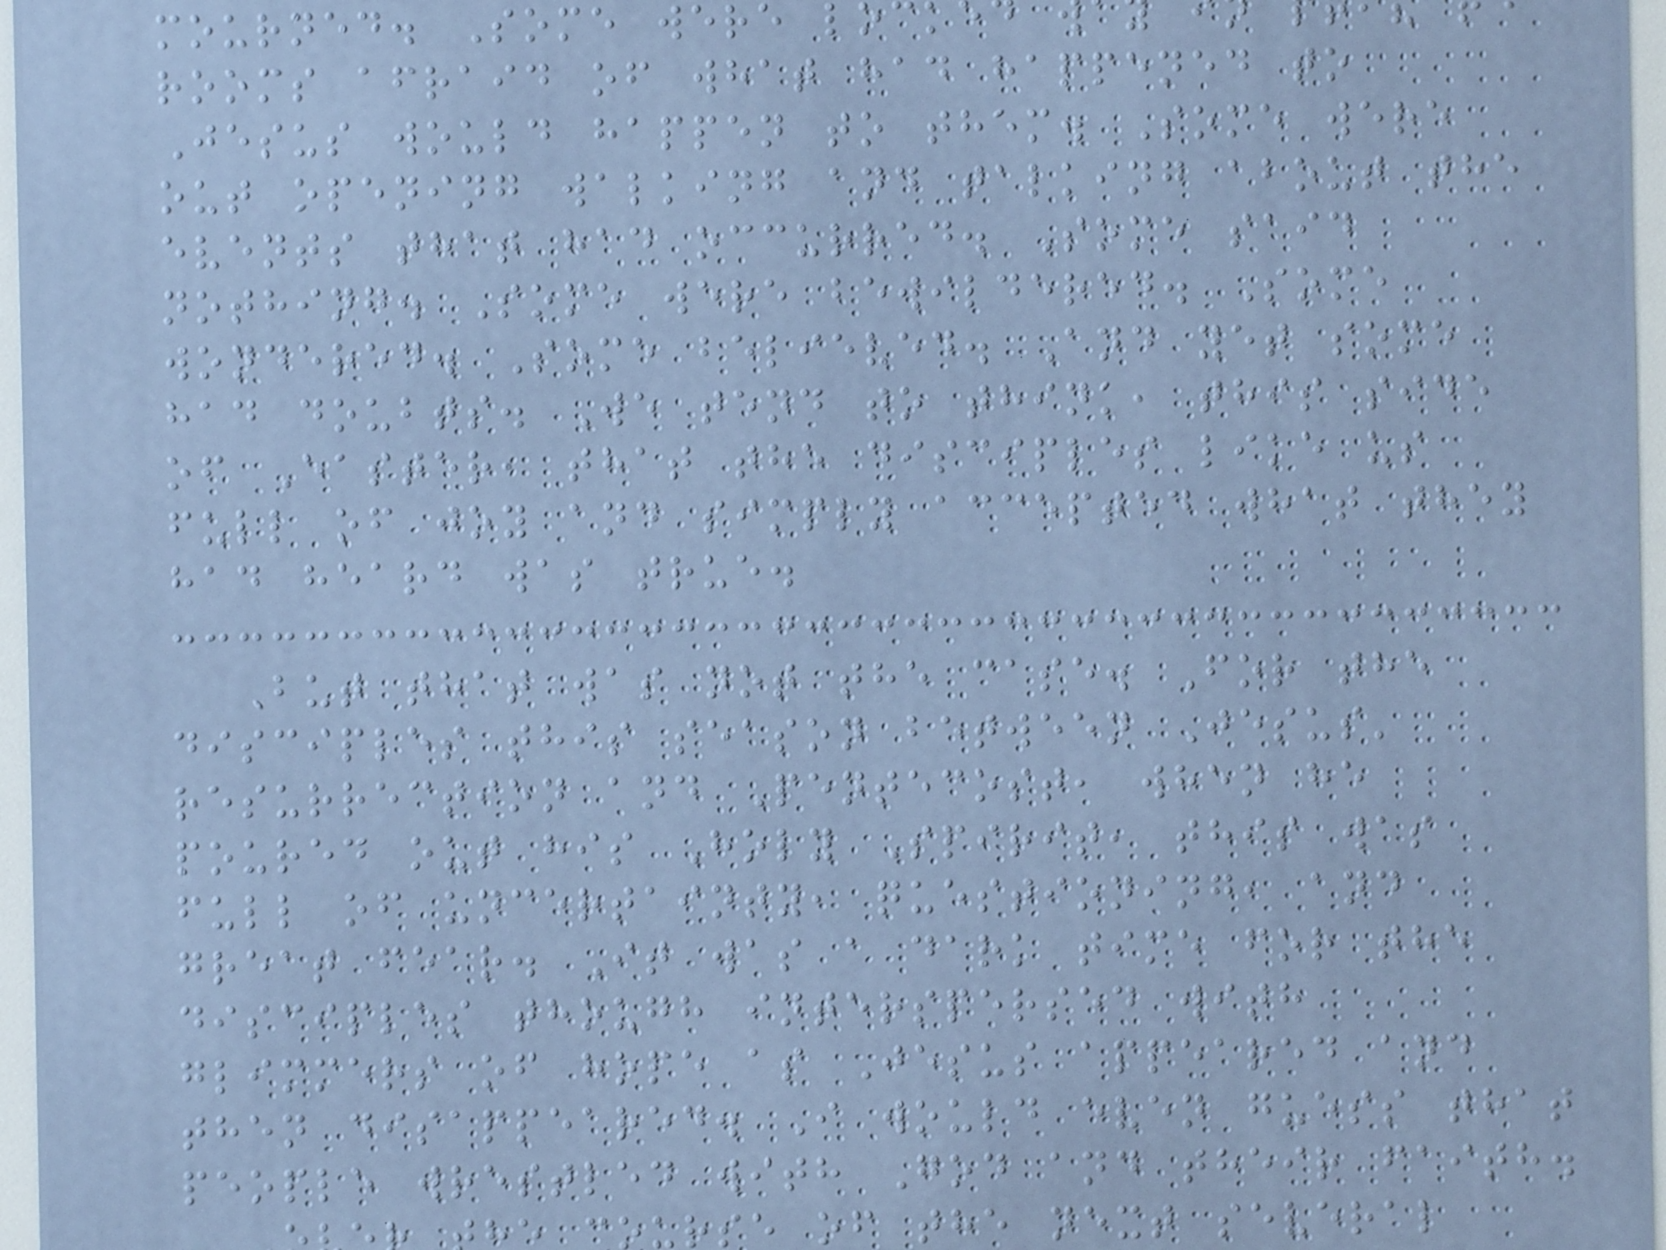mourned. Some were lo
rooms afraid of what had happened to
Jesus would happen to them. Some were
out opening walking and talking about the
events that had occurred. Some said
nothing. Some were bewildered. Some
wondered. Some believed. And yet some
had doubts. We tend to think, this side
of Easter, that the disciples like us
full of joy and simply accepted what they
had heard was true.
But that was not the case. For the
disciples this season between Jesus'
resurrection and Pentecost, when he
poured out his Holy Spirit, this was
full of uncertainty, questioning, and
great fear. It was a dark time for the
disciples though interspersed with
glimmers of hope as Jesus appeared and
then disappeared. I would even guess that
people wrestled with God and their faith.
urse of the next several
